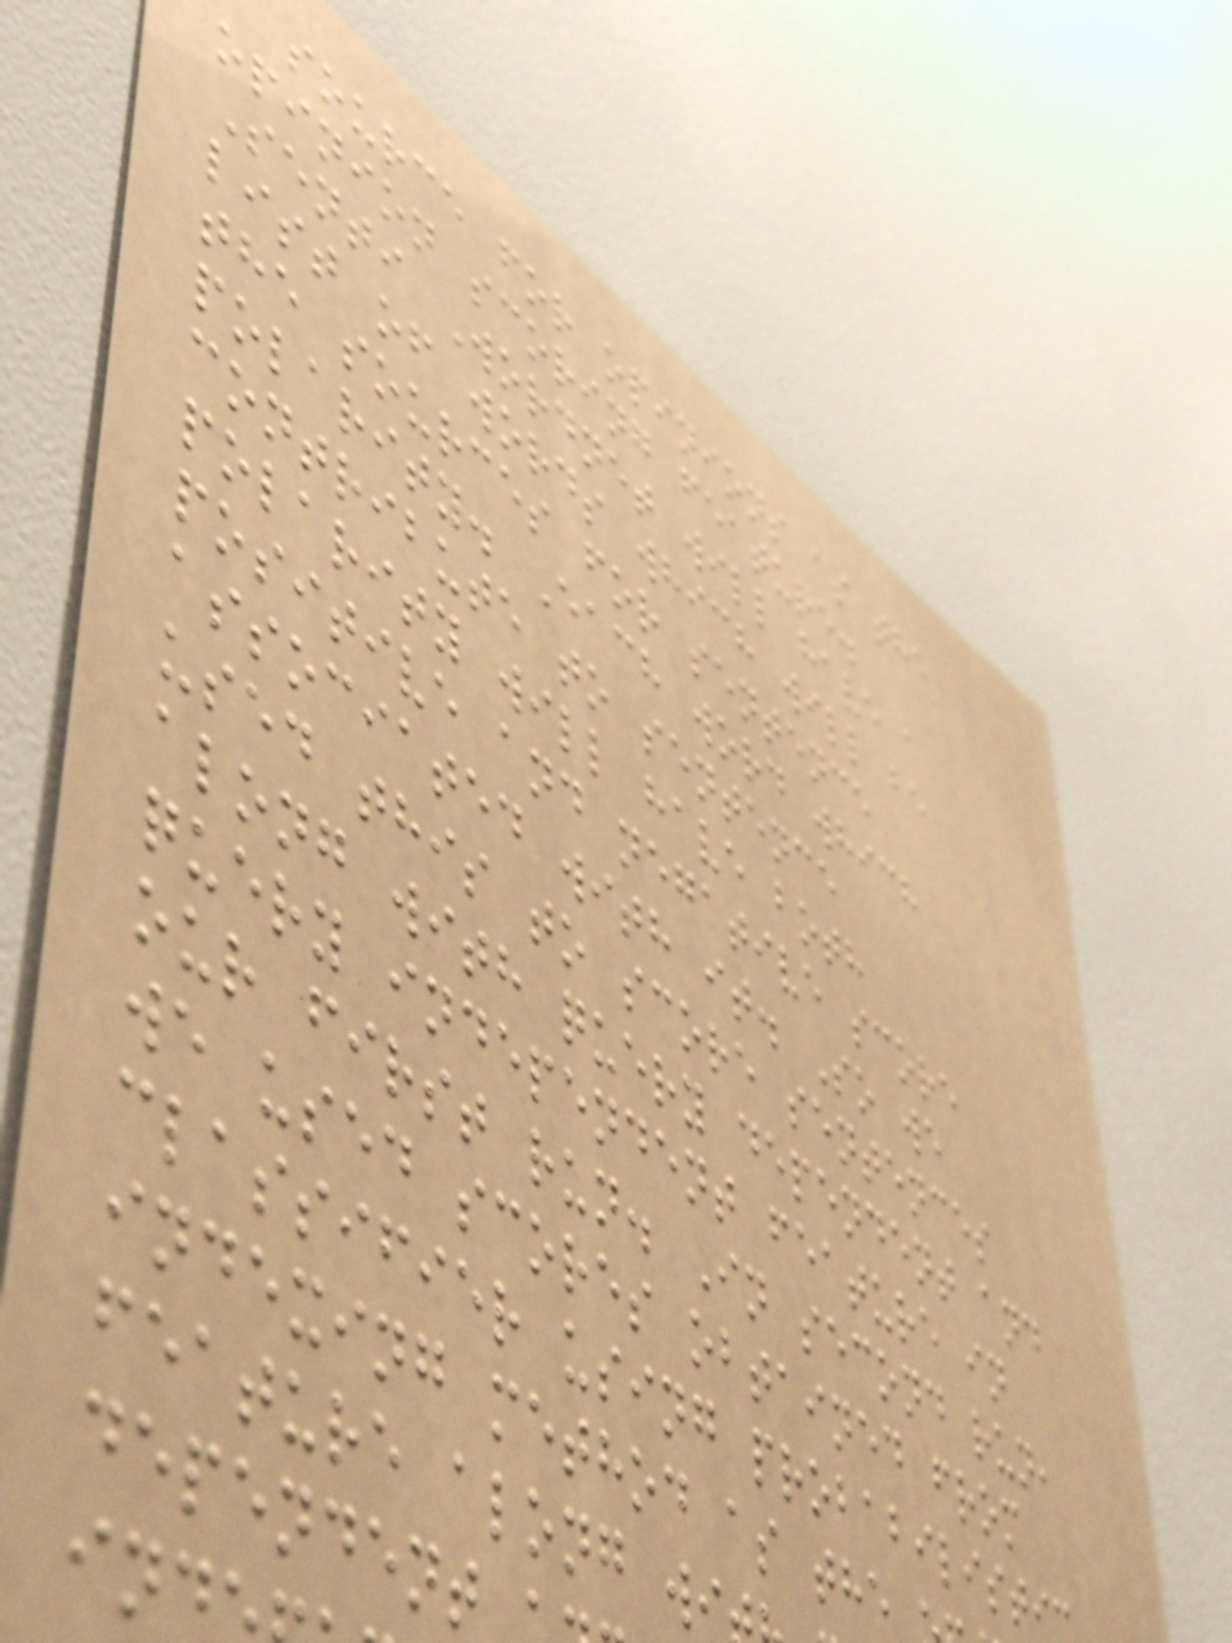source for opinions as the
opinion scoring feature.
Senti Wordnet will have a
list of words which will be
the sources for sentence
polarity. Each word which
contribute to sentence
polarity will have both
positive and negative score
associated with it. So we
used this to score sentences
along with query dependent and
query independent feature in
our first run. In second run,
we used scores obtained from
classifier using probabilisti
indexing method as the
feature along wi
dependent
